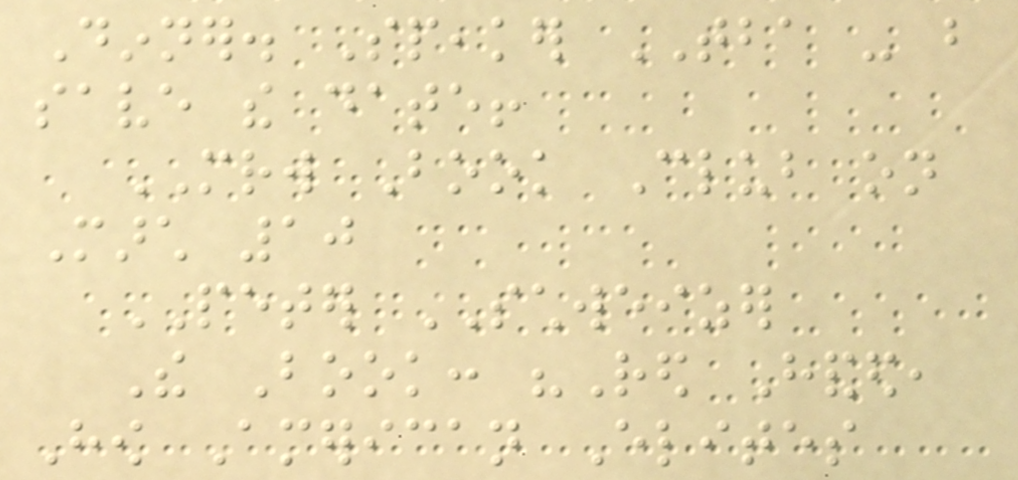Dinner. Speaker TBA - but
save the date!
MRW Book Club on
March 10
PETER SCHWEIZER
The Book: "Red Handed,
How American Elites
